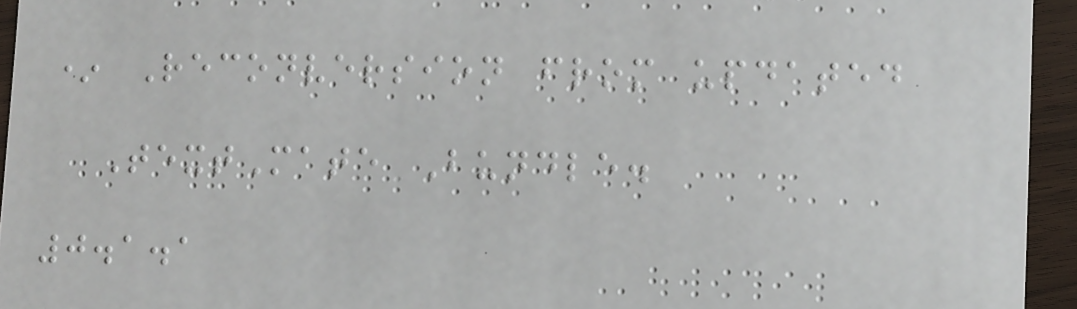* Reconversion from updated
TextMate Bundle.
0.1.1
